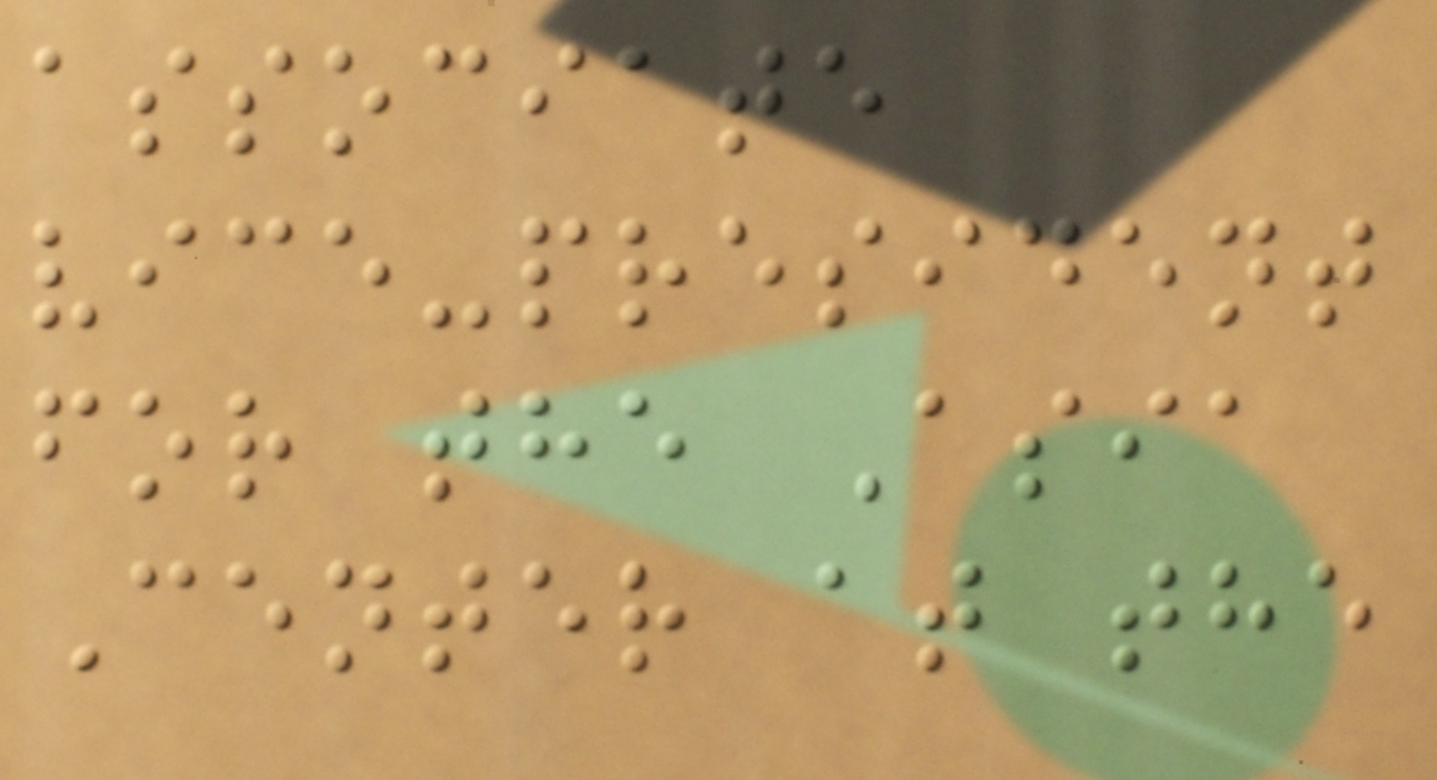associate
vice-president
for the Asia
Center at the
